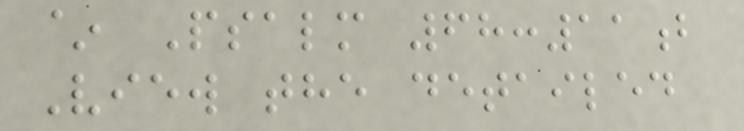~ Psalm 68:11b
View the detailed
